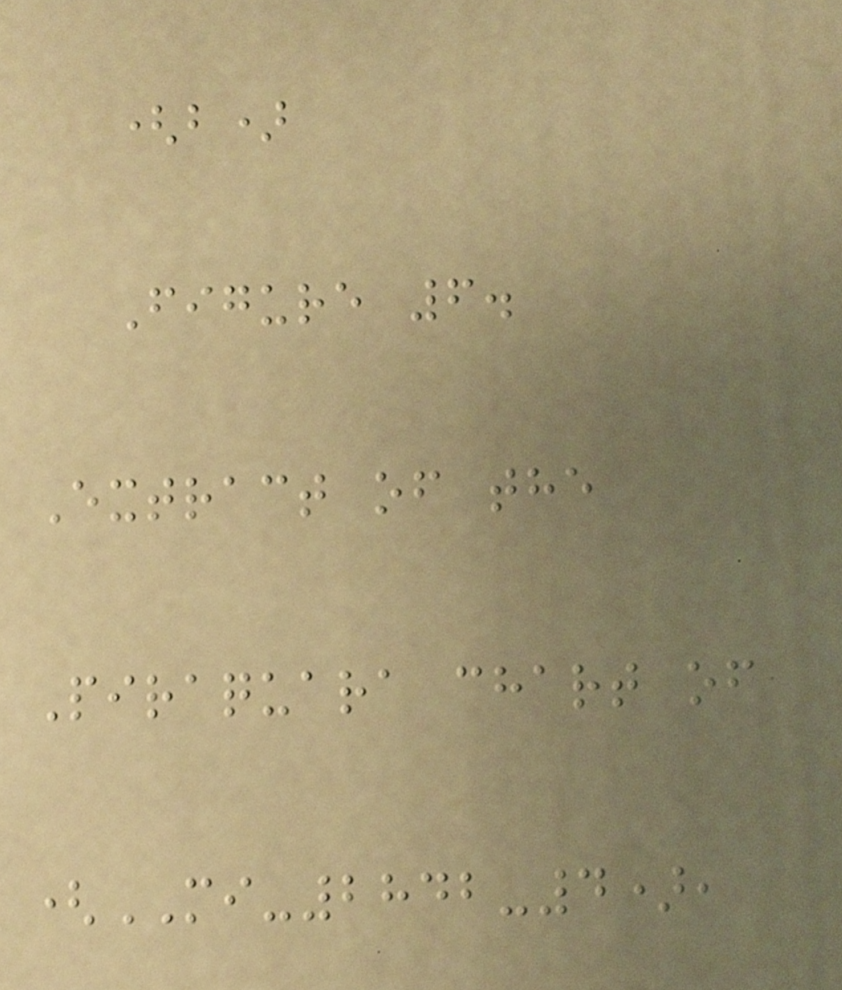(b)
Figure 6.
Extract of the
Piraquara chart of
(MI-2842-4),
